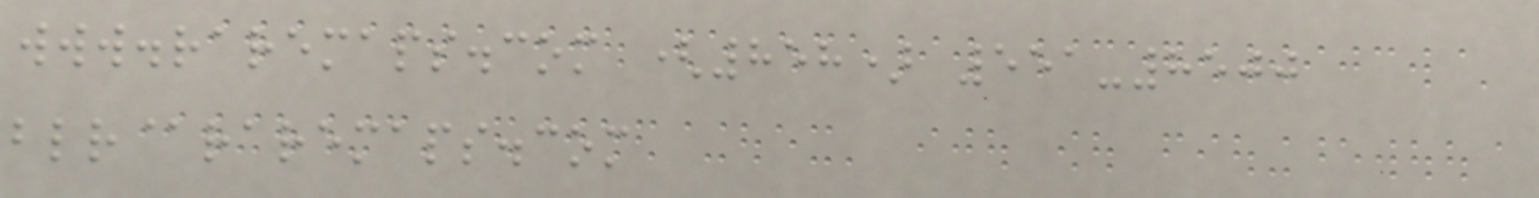www.raremaps.com (858) 551-8500
blr@raremaps.com
